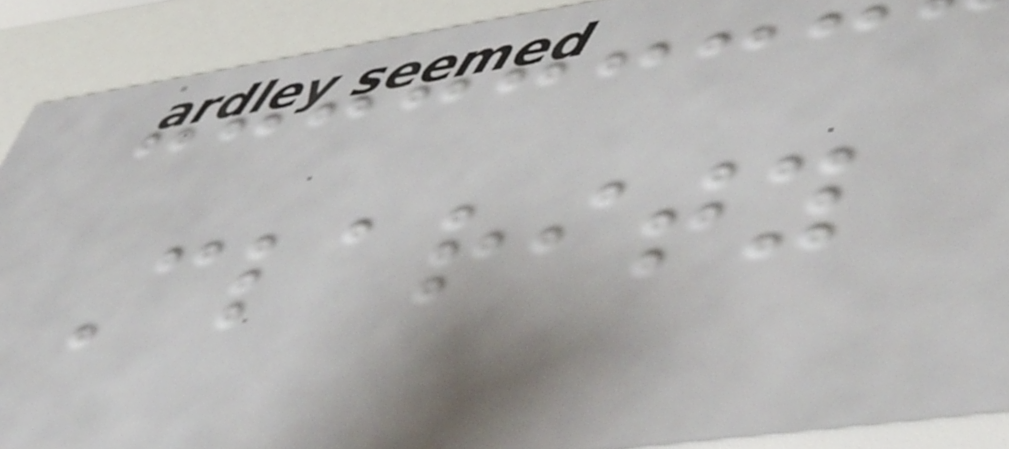Clarity
